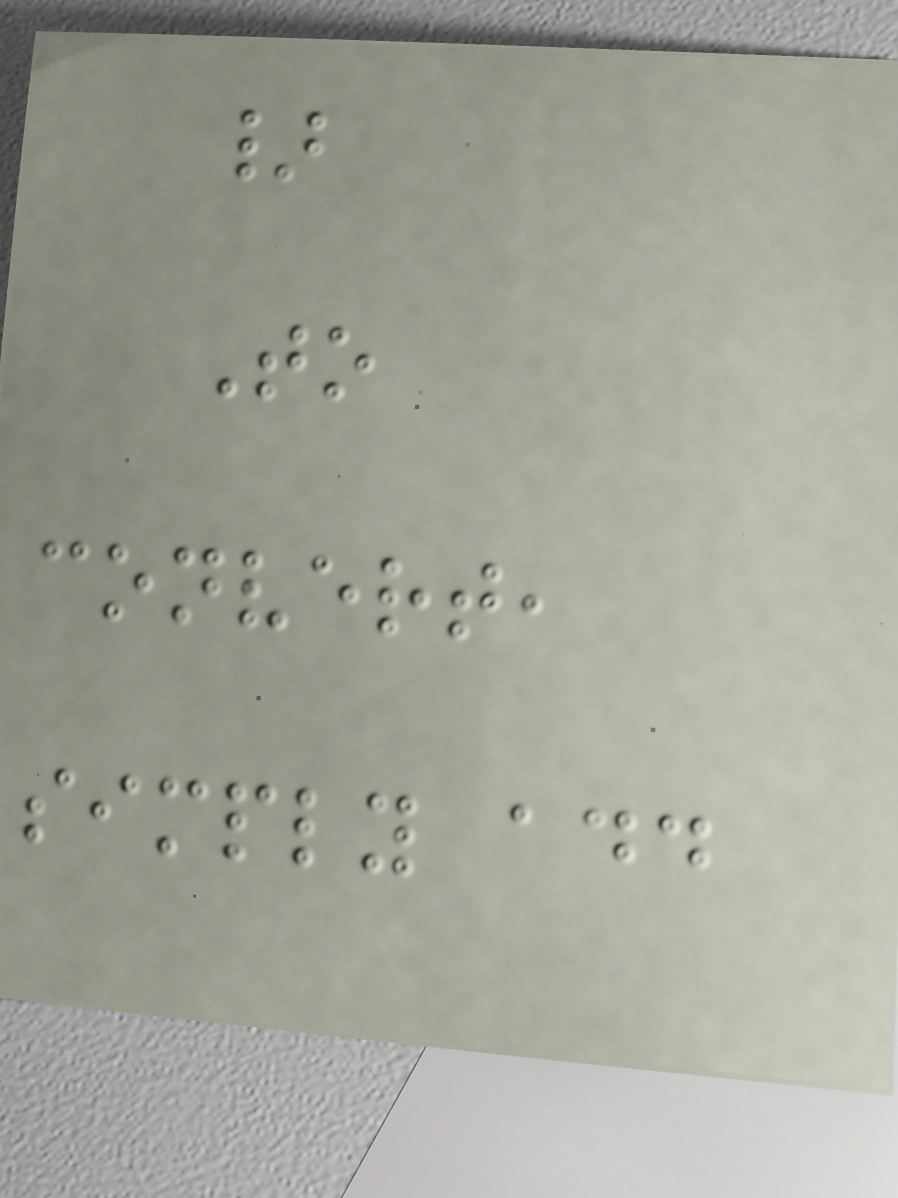}
To
convert,
simply add
